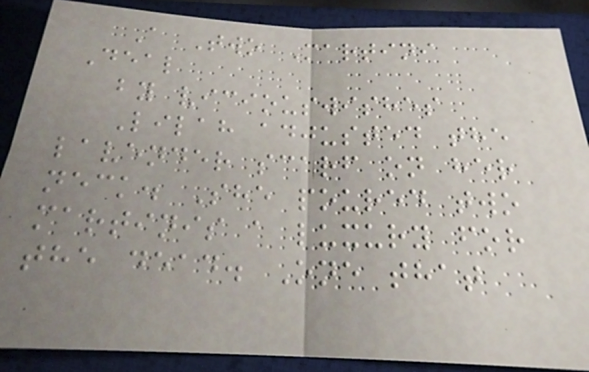A Two Martini
Deal
by viciouswishes
Lilah adjusted the
lavender scarf on her
neck. She poured two
martinis a luxury for
the dead. One that
